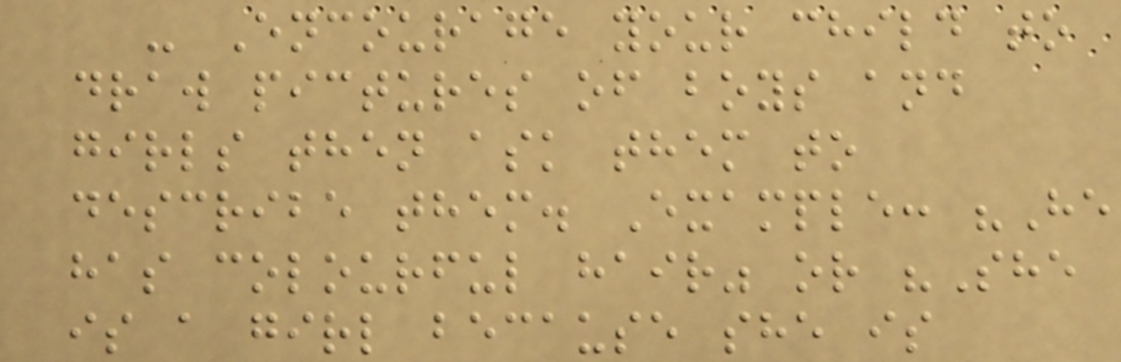- Encourage your child to
draw pictures of boys and
girls then ask them to
describe them. Example: "He
has colourful hair" or "She
is a girl because she is
